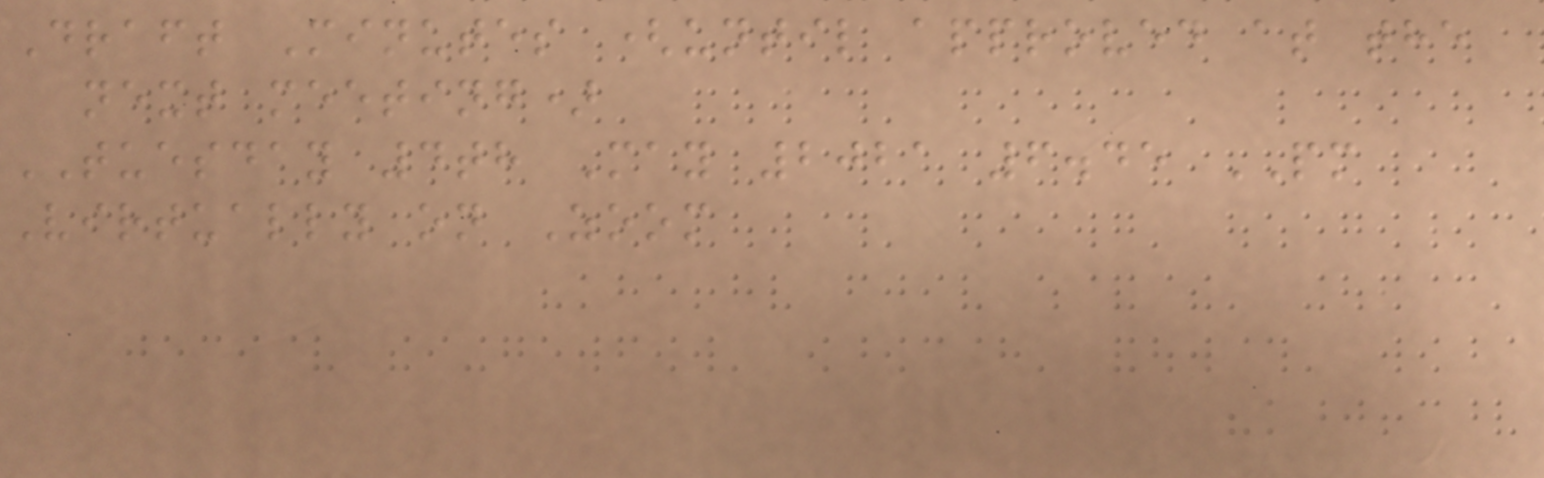Draft Minutes (until approved at the
next meeting)
TUESDAY 4th May 2021 6.45 PM
Virtually on Zoom
